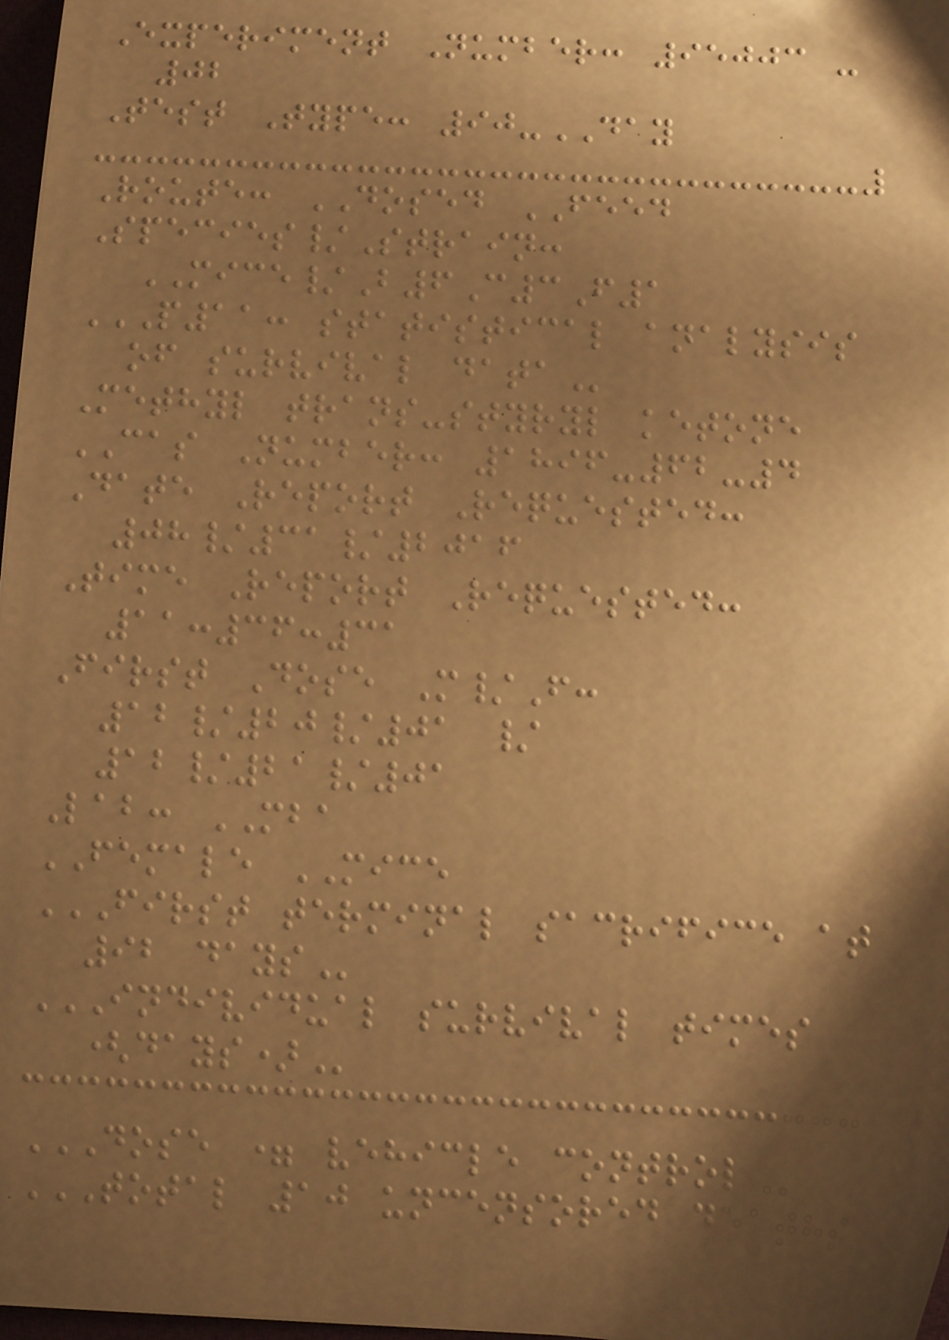Experiment Number: 95003 -
02
Test Type: 90-DAY
Route: DOSED FEED
Species/Strain:
MICE/B6C3F1
P11: STATISTICAL ANALYSIS
OF SURVIVAL DATA
Methyl trans-styryl ketone
CAS Number: 1896-62-4
Date Report Requested:
08/31/2016
Time Report Requested:
11:36:31
First Dose M/F:
12/20/01 /
12/21/01
Lab: MBA
FEMALE MICE
FIRST TERMINAL SACRIFICE AT
92 DAYS
INDIVIDUAL SURVIVAL TIMES
(DAYS)
DOSE = VEHICLE CONTROL
TOTAL 10 UNCENSORED DEATHS
